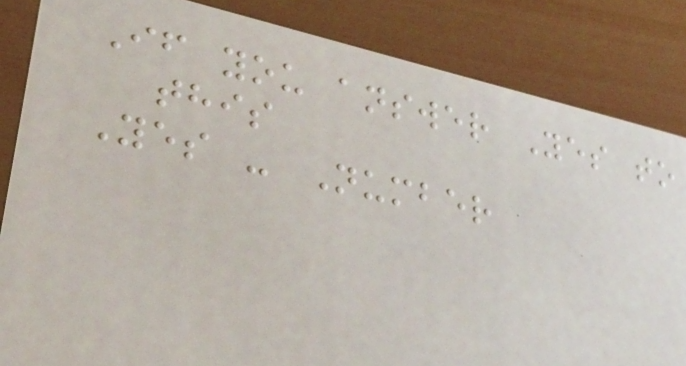If you answer Yes to
this
Yes - Number
